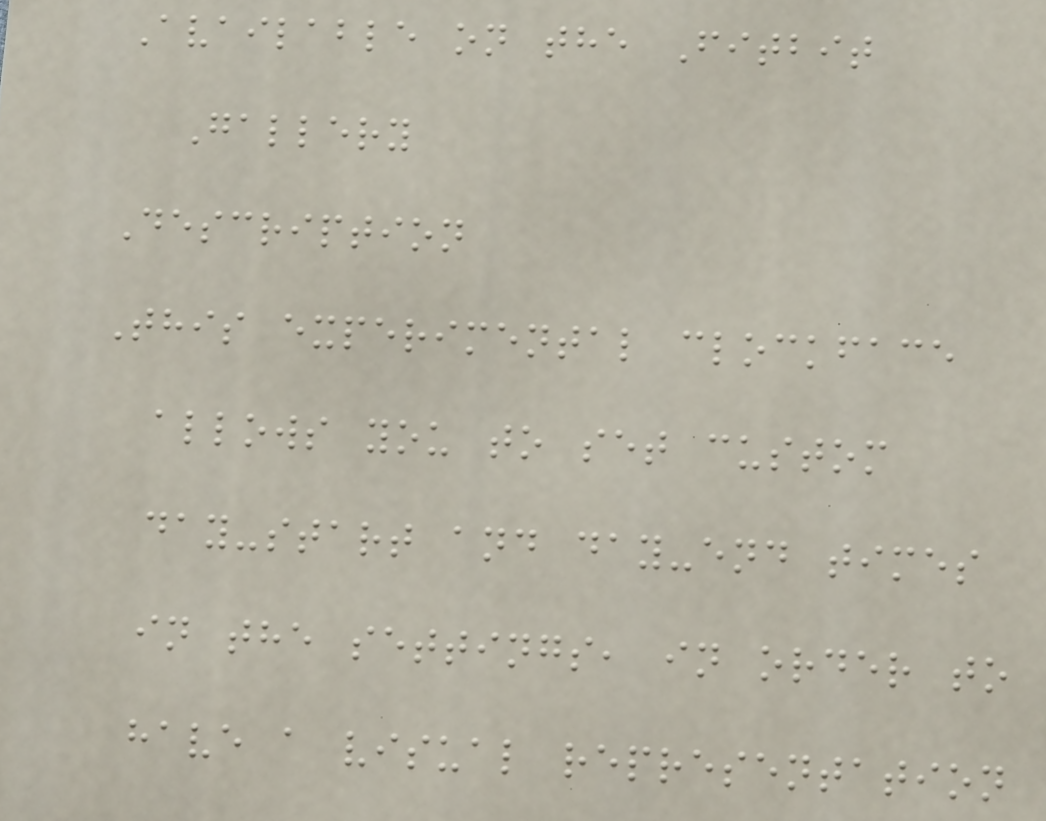Available on the Fitbit
Gallery
Description
This experimental clockface
allows you to set custom
day-start and day-end times
in the settings, in order to
have a visual representation
